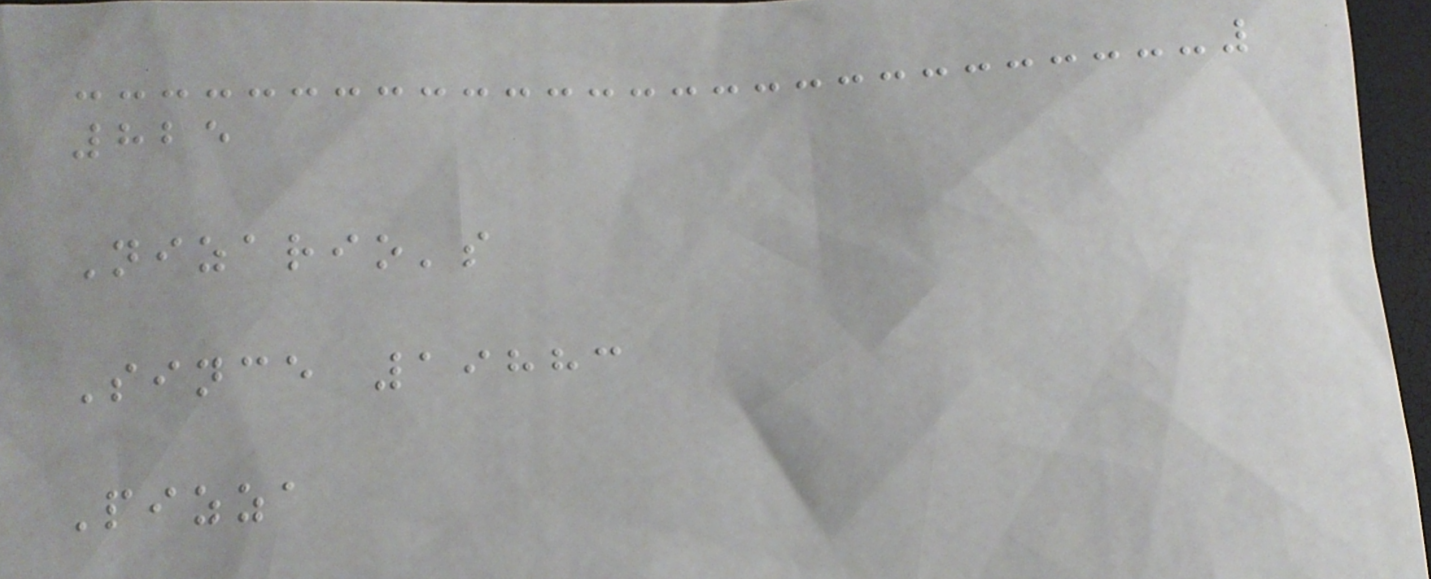825
Nizario's
Since 19883
Pizza
